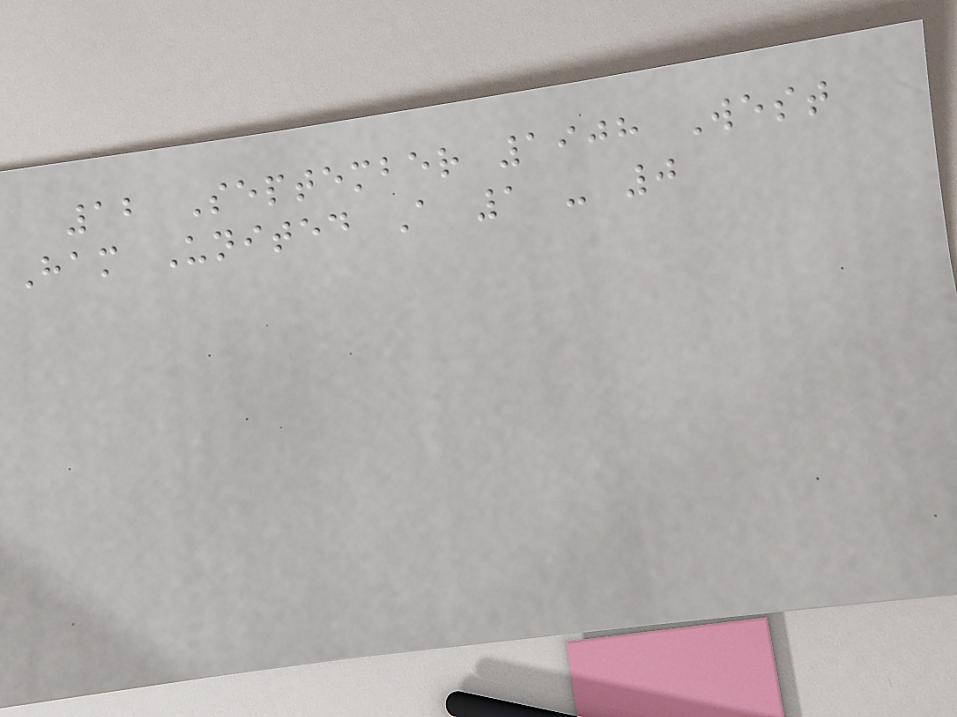12 September 1908 West
Ham United A 1 - 0
